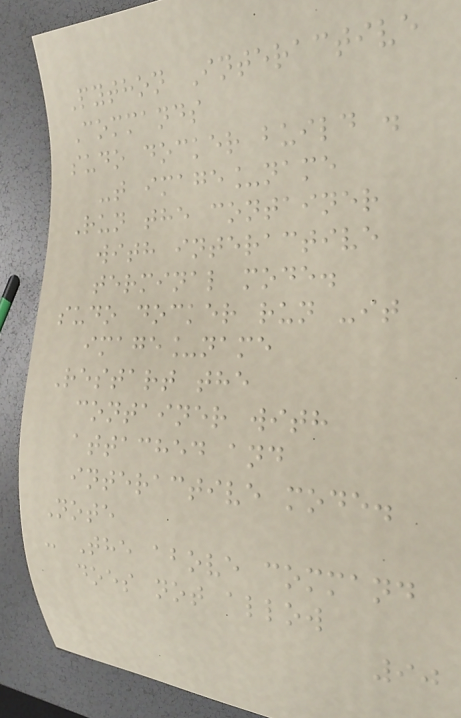Python Interactive
Commands
sudo docker build .
-t image_name
Run the container
with interactive
terminal mode.
sudo docker run -it
image_name
Restart the
container with
attached and
interactive mode.
Note
- The above command
does not allow
90
